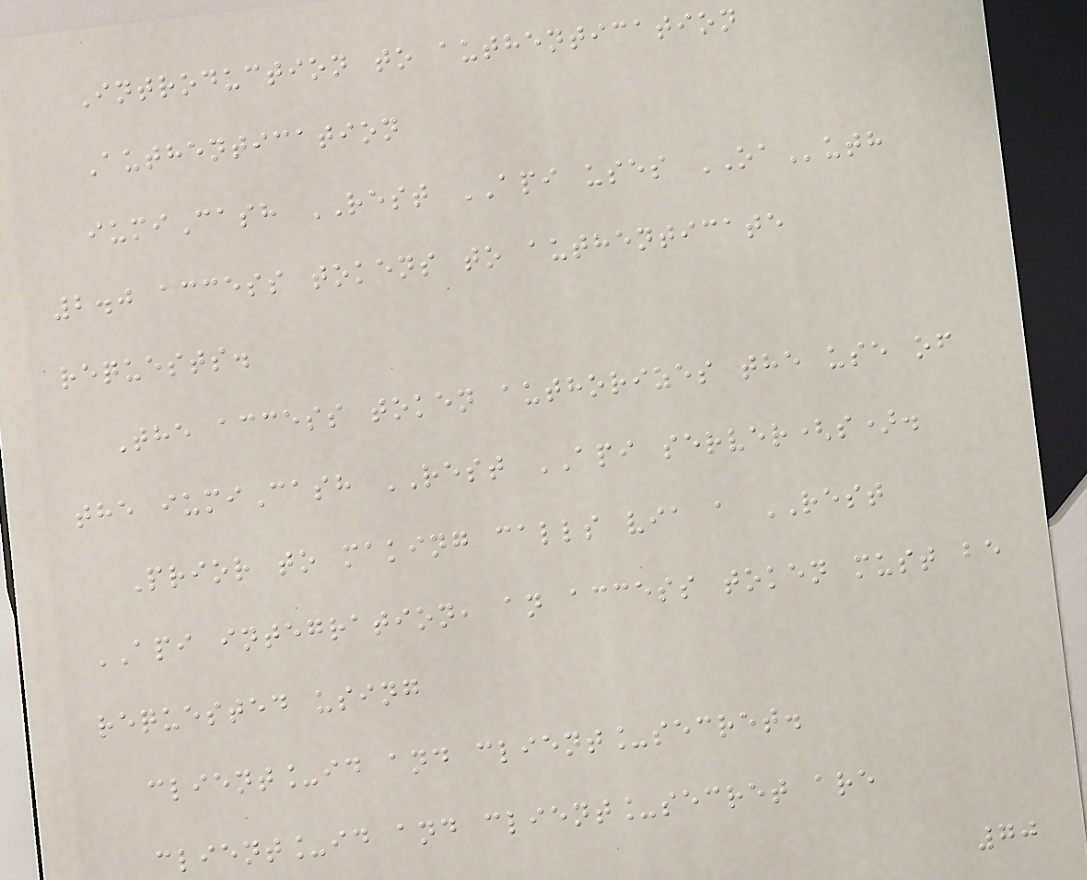Introduction to authentication
Authentication
iumiCash REST API uses OAuth
2.0 access tokens to authenticate
requests.
The access token authorizes the use of
the iumiCash REST API server(s).
Prior to making calls via a REST
API integration, an access token must be
requested using
client_id and client_secret.
client_id and client_secret are
70
